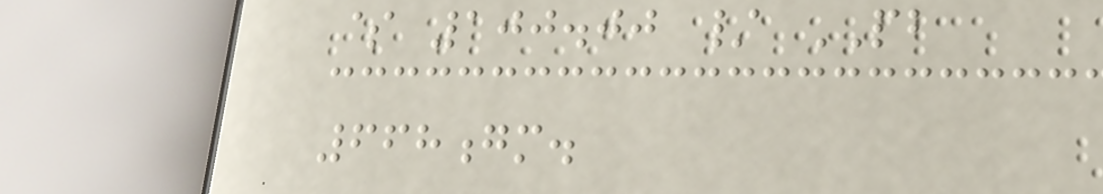$ 100.00 / PB
668gm.
